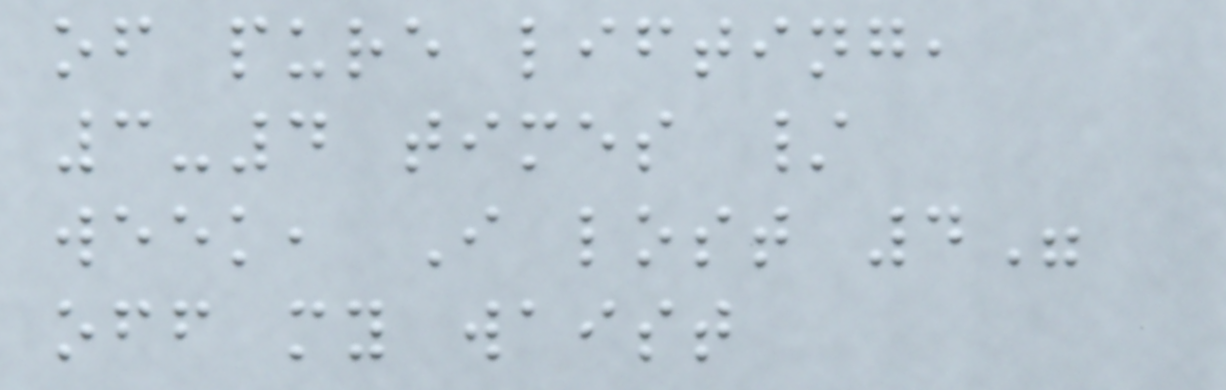of pure lifting,
3-4 times /
week, I lost 4"
off my waist
